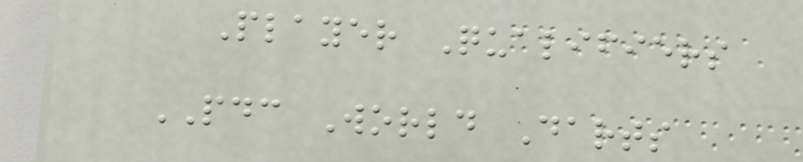Player Qualifiers
PDC World Darts
